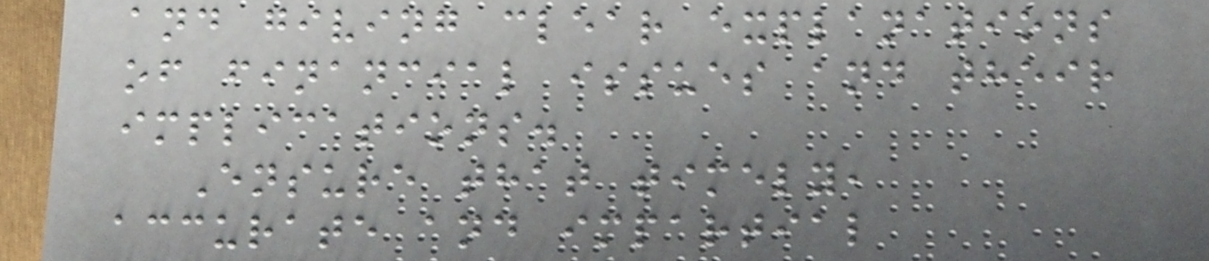and giving clear explanations
of financial issues and their
implications.
Ensure that timely,
accurate and impartial
